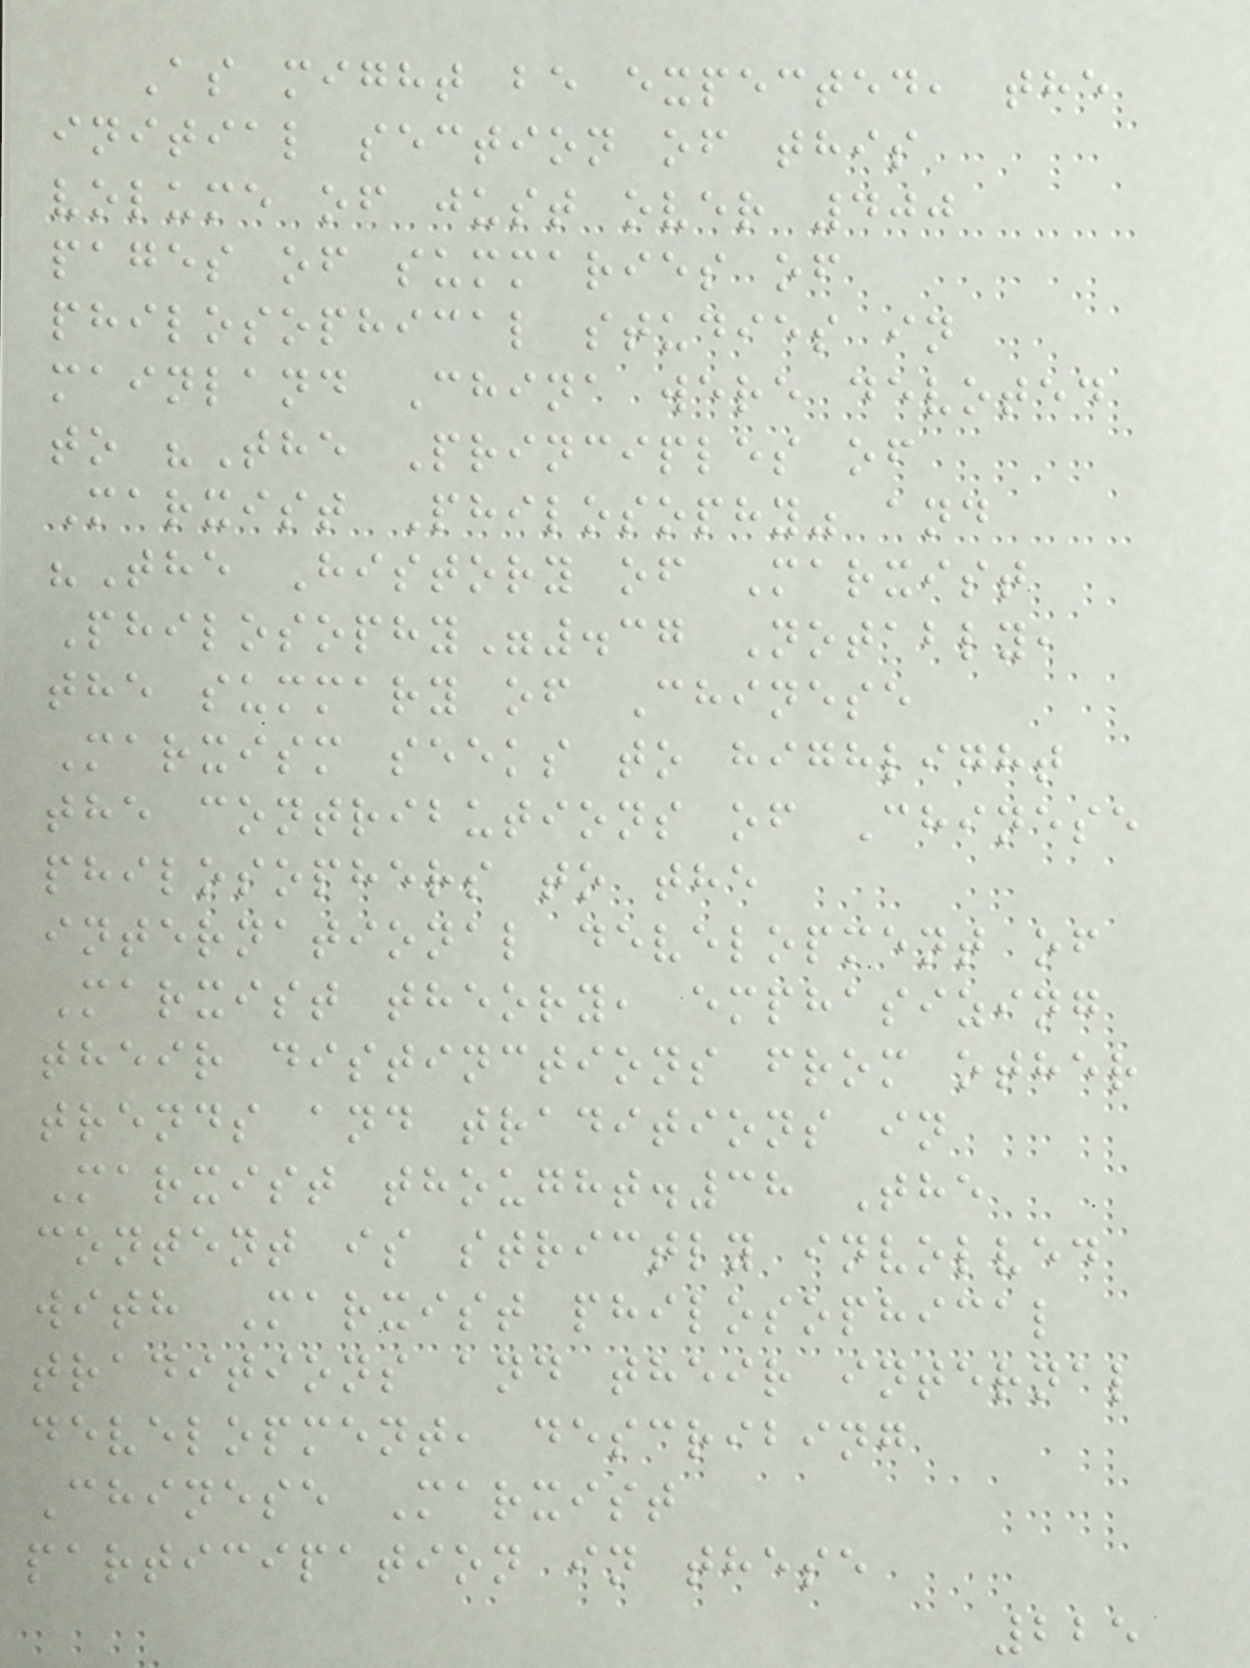As might be expected, the
initial section of this
volume of just over 400
pages of summaries of
philosophical studies in
mainland China were devoted
to "The Principles of
Marxist Philosophy" and
"The History of Marxist
Philosophy".37 Notably,
the summary of Chinese
Marxism seeks to highlight
the contributions of Chinese
philosophers to the
international development of
Marxist theory, emphasizing
their distinctions from other
trends and traditions in
Marxist thought.38 The
content is strictly involved
with Marxist philosophical
traditions and their internal
development, describing
Chinese Marxist
participation in these
225
